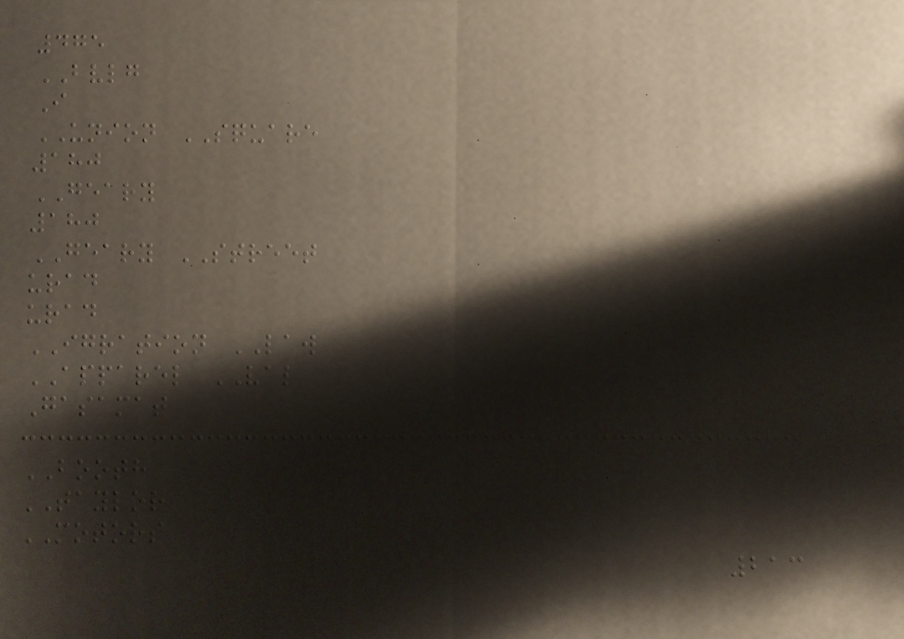475
BVLG
I
UNION SQUARE
180
GEARY
180
GEARY STREET
urad
urad
IGRATION LAW
APPAREL VAL
Gasamat
BOOTH
TAYLOR
MOTORS
213
